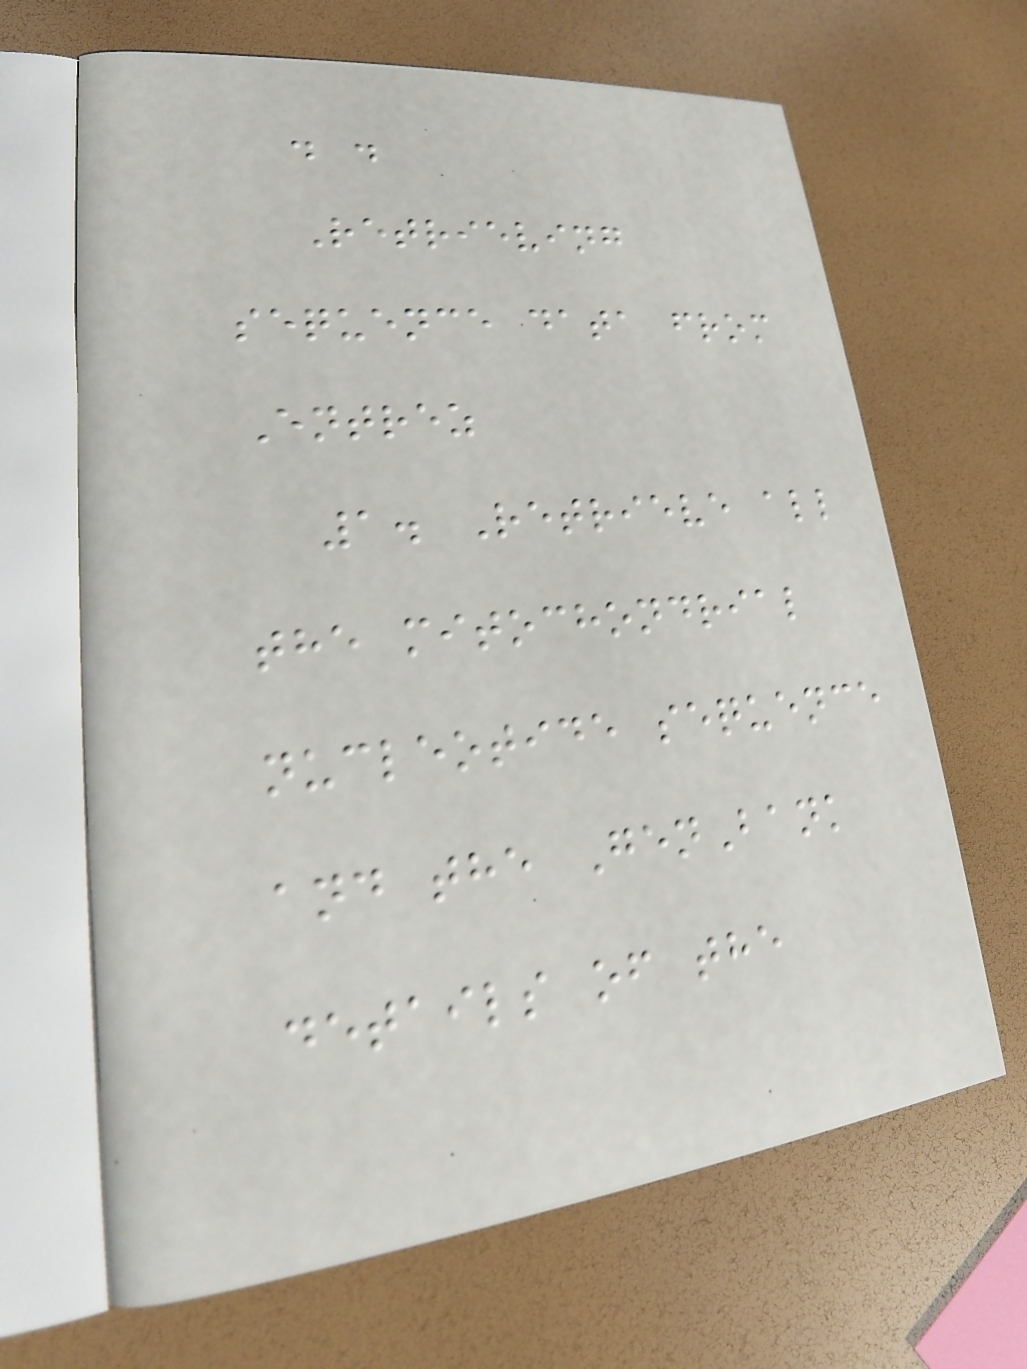. .
Retrieving
sequence data from
Entrez
1. Retrieve all
the mitochondrial
nucleotide sequence
and the GenBank
details of the
